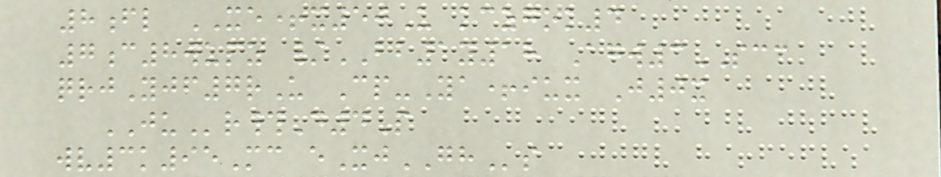8fl XE+x50U kczgok4
7c8wupz /BB1y18 Agw3SCC
qrjYjf7rU Cp-Ya+iux J0x
JUr#D4P
wv3k95Mc eXjGHs
